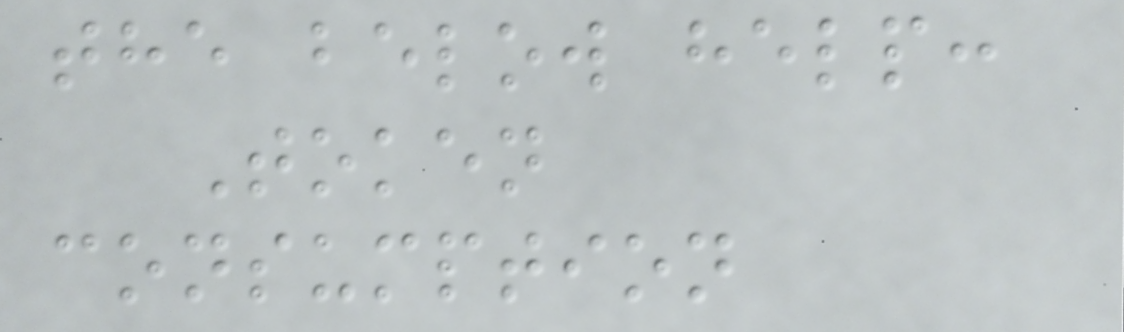the below help:
Token
consumption
